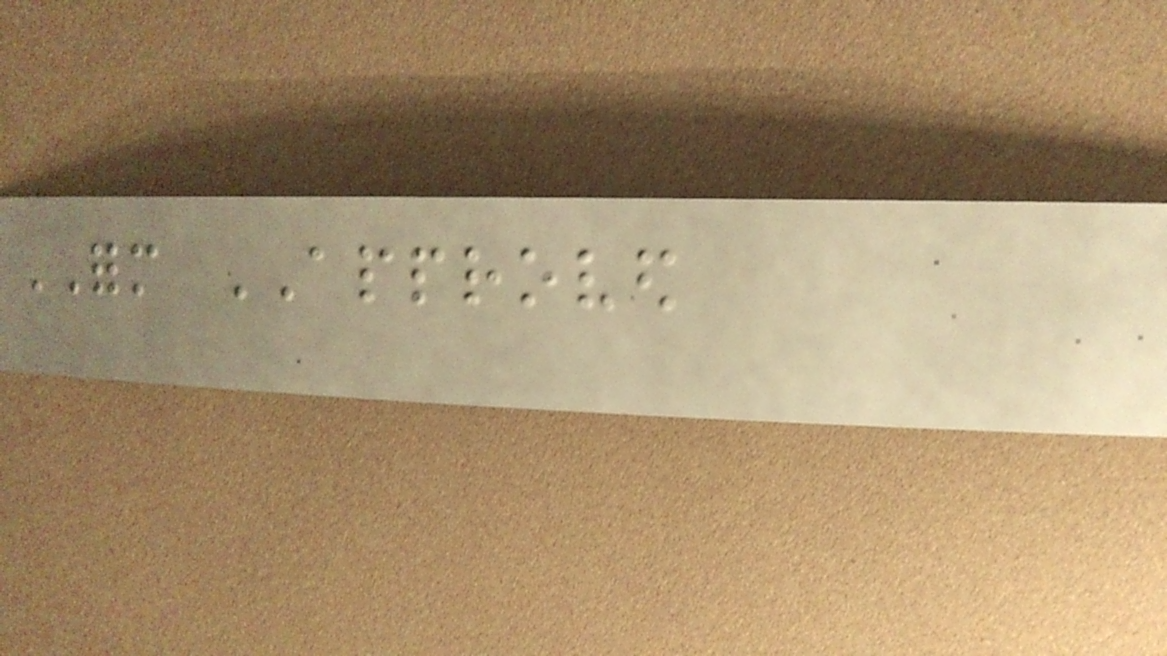FORM APPROVED
